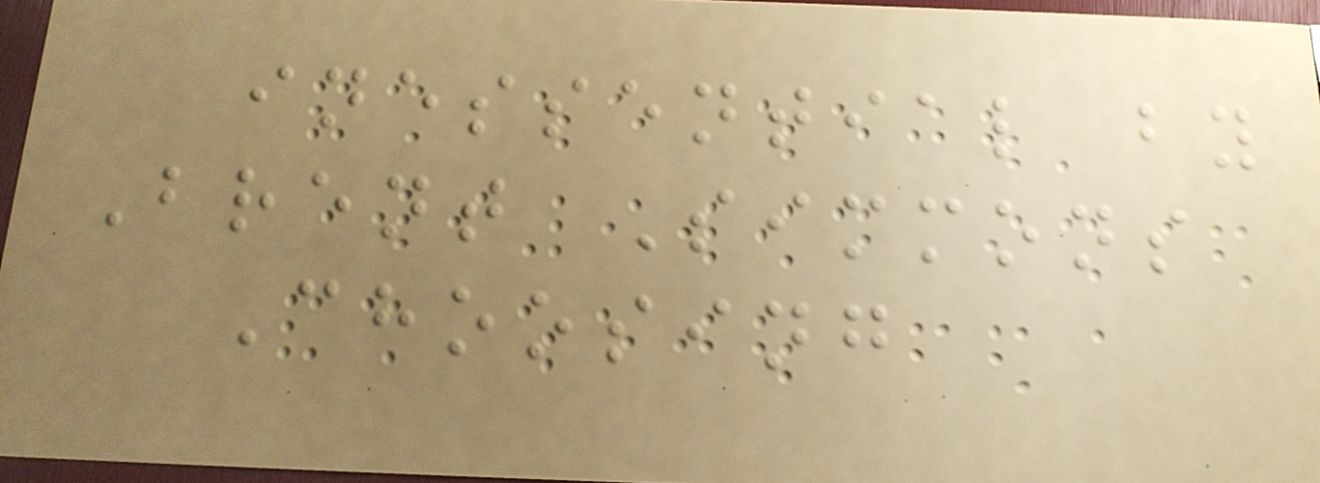inessential by
Brent Simmons
Choosing
